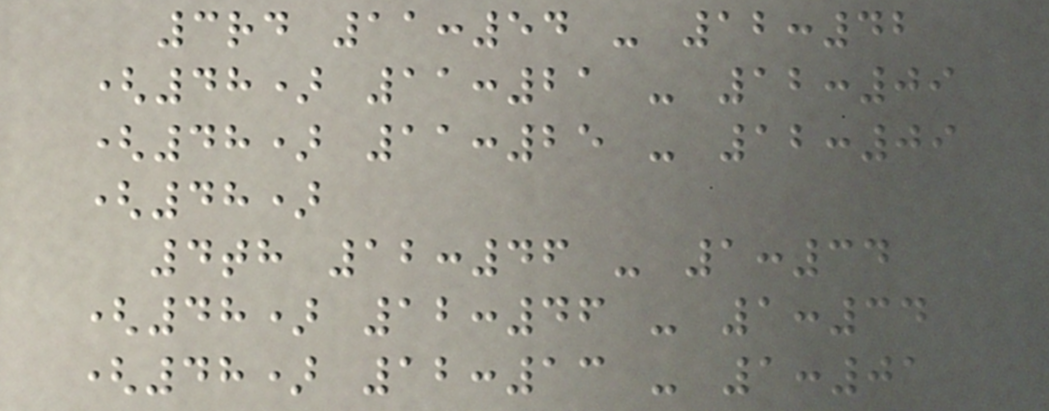3rd 11:54 - 12:42
(48) 11:21 - 12:09
(48) 11:25 - 12:09
(48)
4th 12:46 - 1:34
(48) 12:46 - 1:34
(48) 12:13 - 1:01
